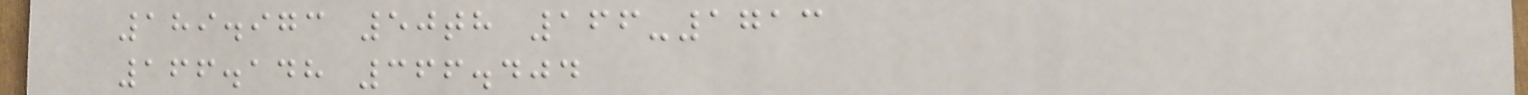189.973 50th 166-1713
166.148 366.404
